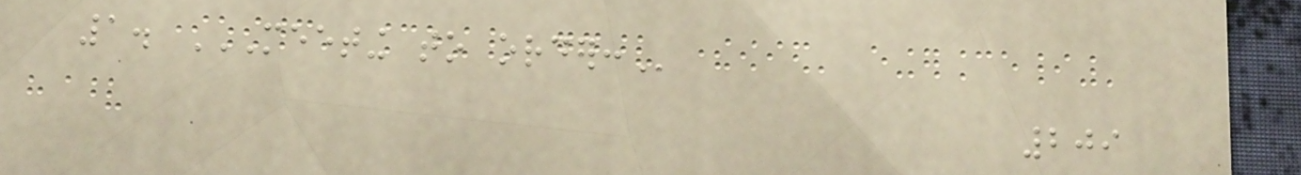1. MEETING TO ORDER:
209
